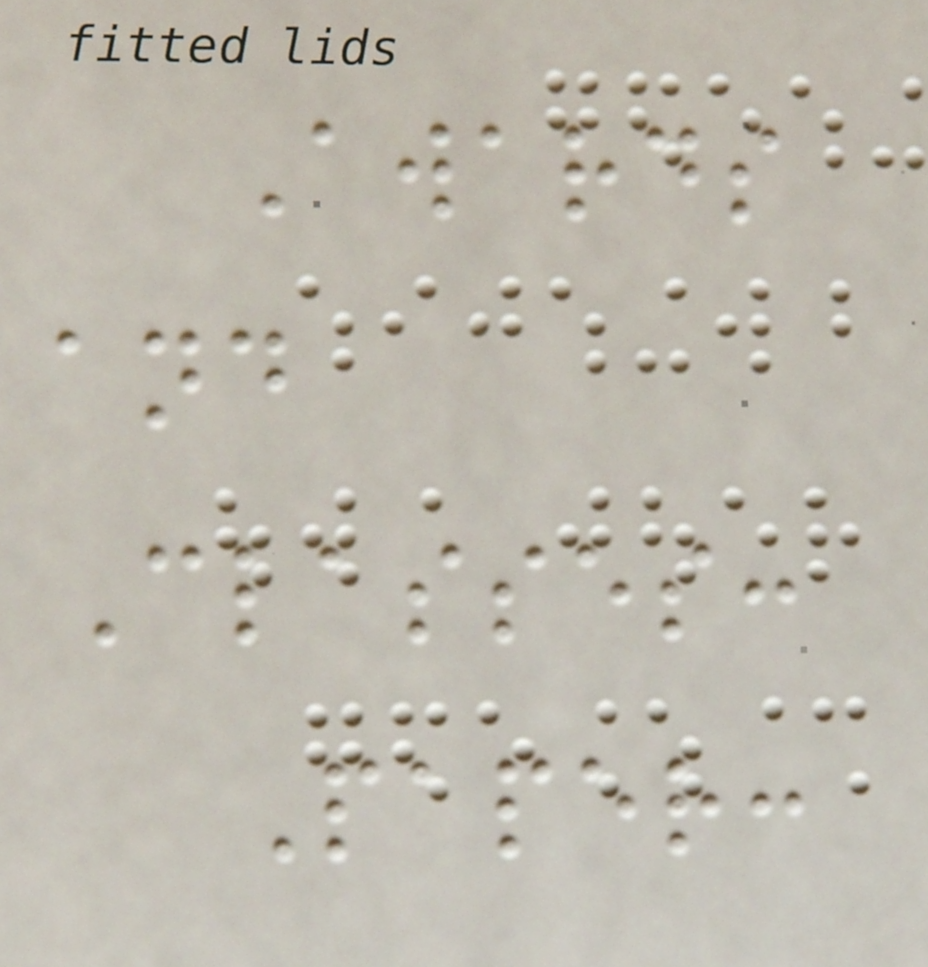Awards
and
Classes:
Paper:
